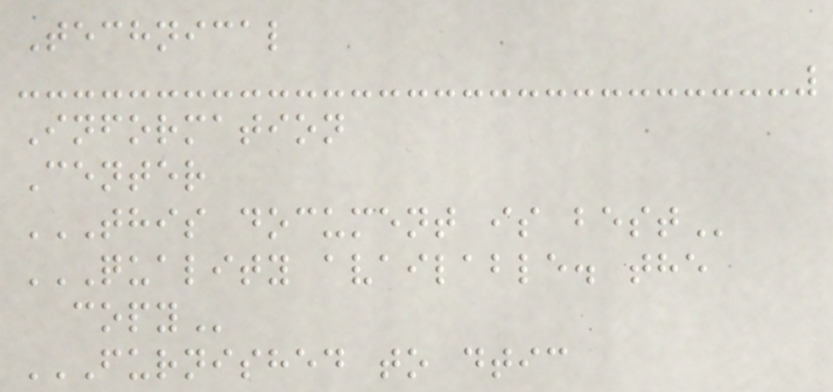Technical
Information
Center
THIS DOCUMENT IS BEST
QUALITY AVAILABLE. THE
COPY
FURNISHED TO DTIC
